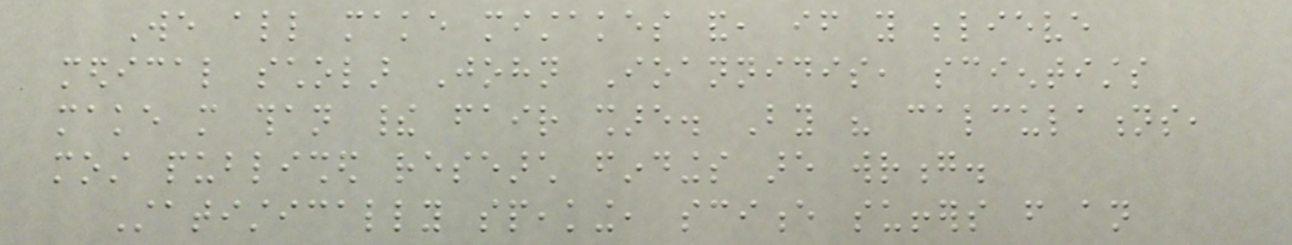We all make mistakes and, if you believe
medical scholar John Ioannidis, scientists
make more than their fair share. By his calculations,
most published research findings are wrong.
Statistically speaking, science suffers from an
